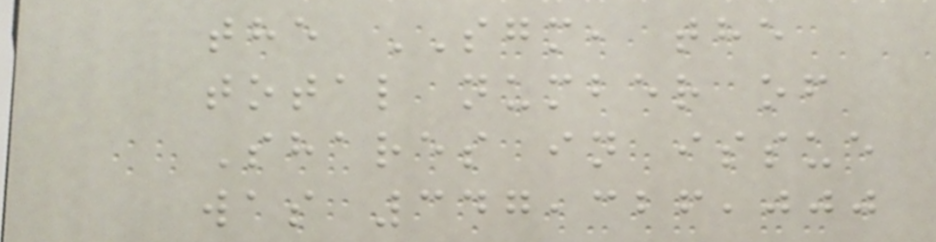the SGM, the
total number of
Shares in issue
was 347,326,000
